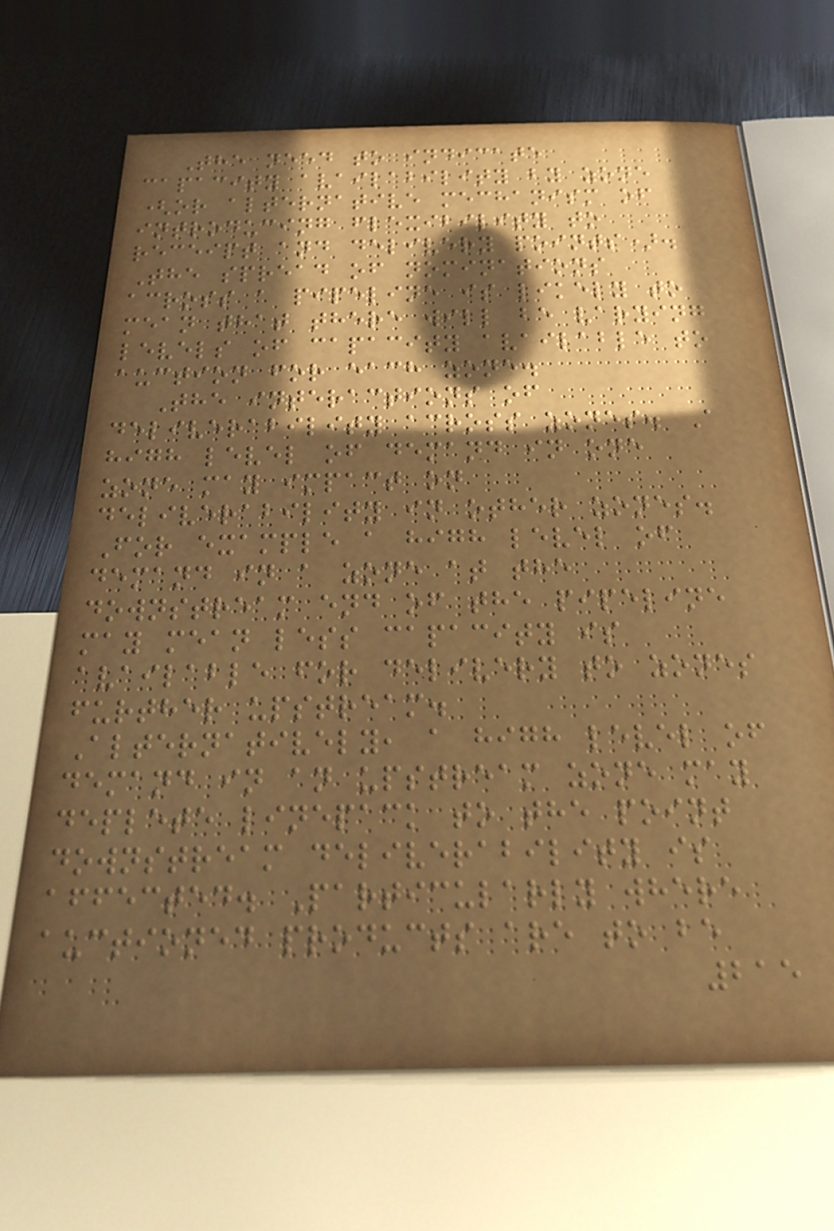The need to indicate
capacity availability by zone
(or alternative mechanism of
introducing flexibility to
receipt and delivery points).
The spread of nominations
across a pipeline is likely to
mean that there will be varying
levels of capacity available to
auction for each zone.
The interactions of
deliverability across zones. A
high level of demand in one
zone may impact on
deliverability in other zones.
For example a high level of
demand in a zone at the
downstream end of the pipeline
may mean less capacity is
available for delivery to zones
further upstream.
Alternatively, a high level of
demand in an upstream zone may
deplete linepack to the point
downstream deliverability is
affected. Particularly where
auctioned products are to be
215
